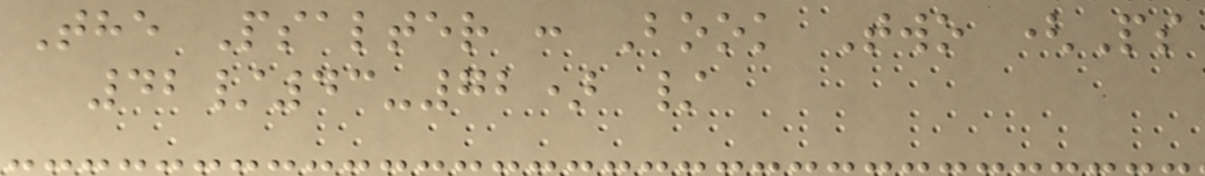The Psalter : Book Two (Ps
42/43-72) /
